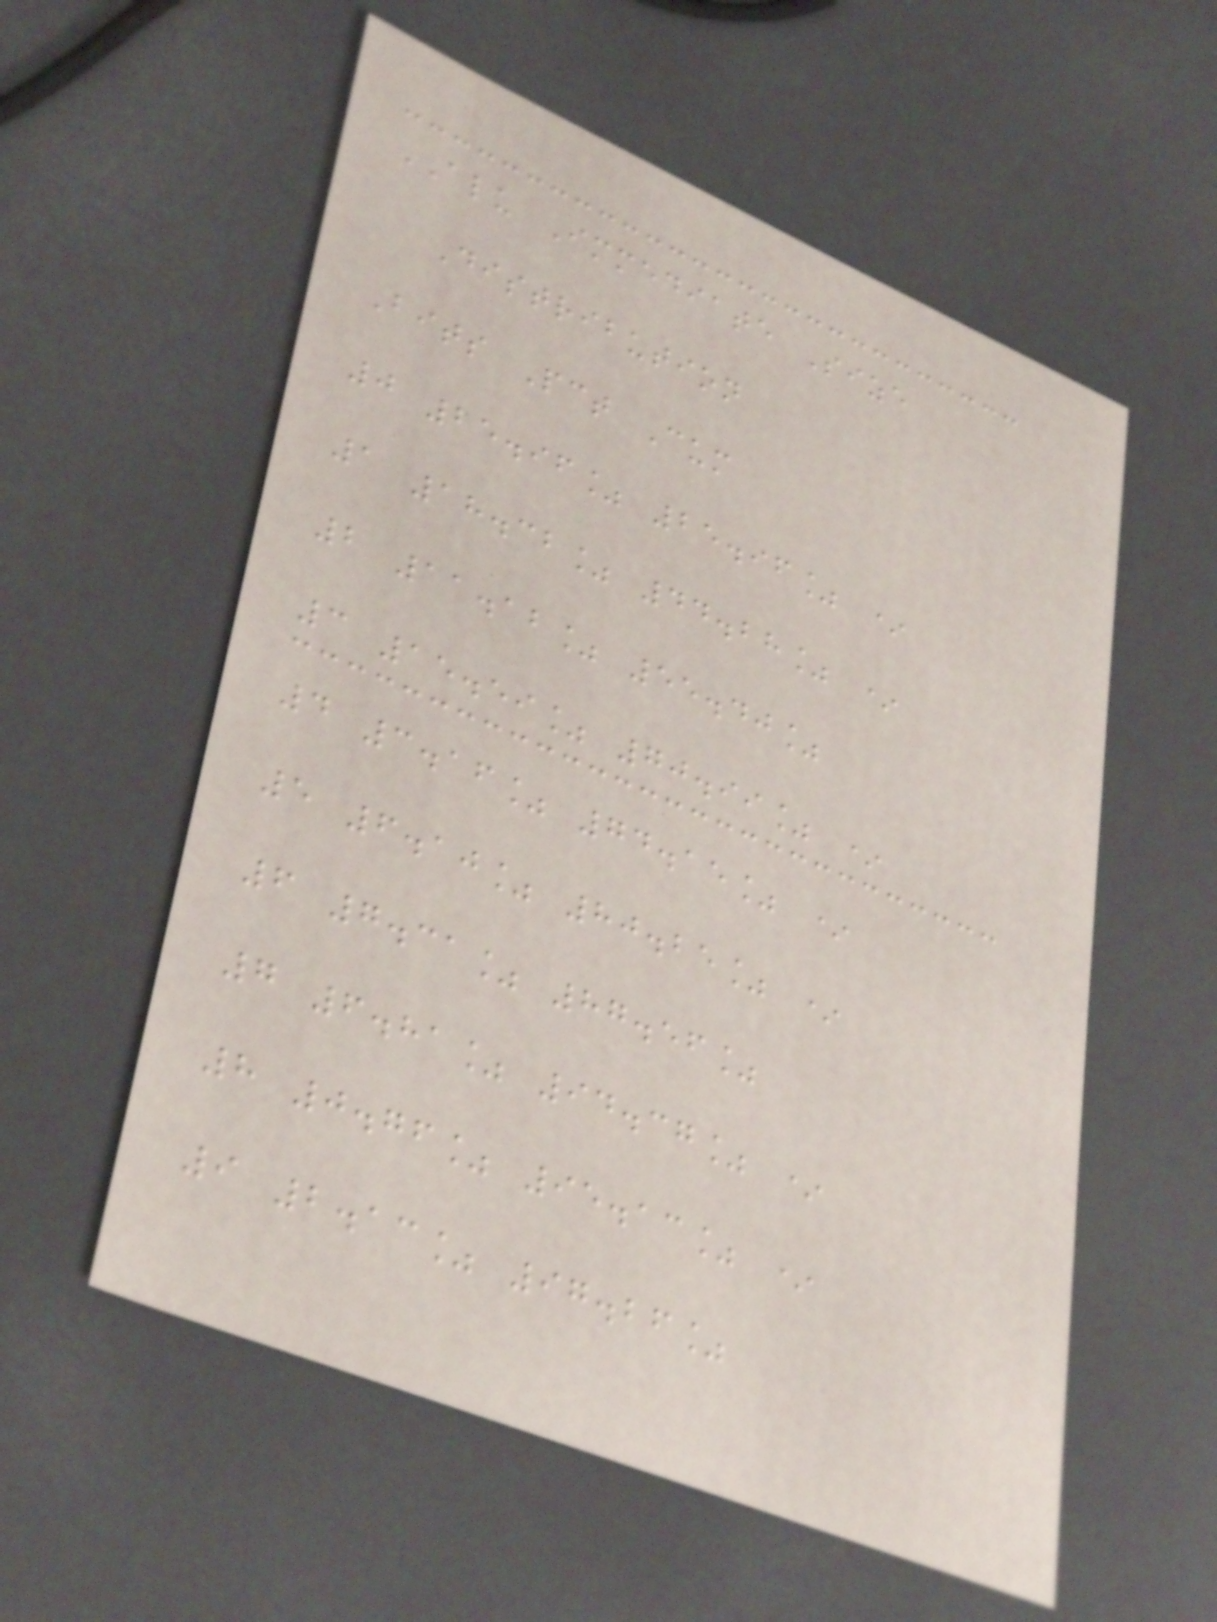ALU Immediate Size
Distribution
Bits Pct Cum
0 25.96% 25.96% *
1 18.32% 44.28% *
2 11.12% 55.40%
3 15.59% 70.99% *
4 3.16% 74.15% *
5 6.10% 80.25% *
6 7.31% 87.56%
7 6.81% 94.37% *
8 0.76% 95.13% *
9 2.13% 97.26%
